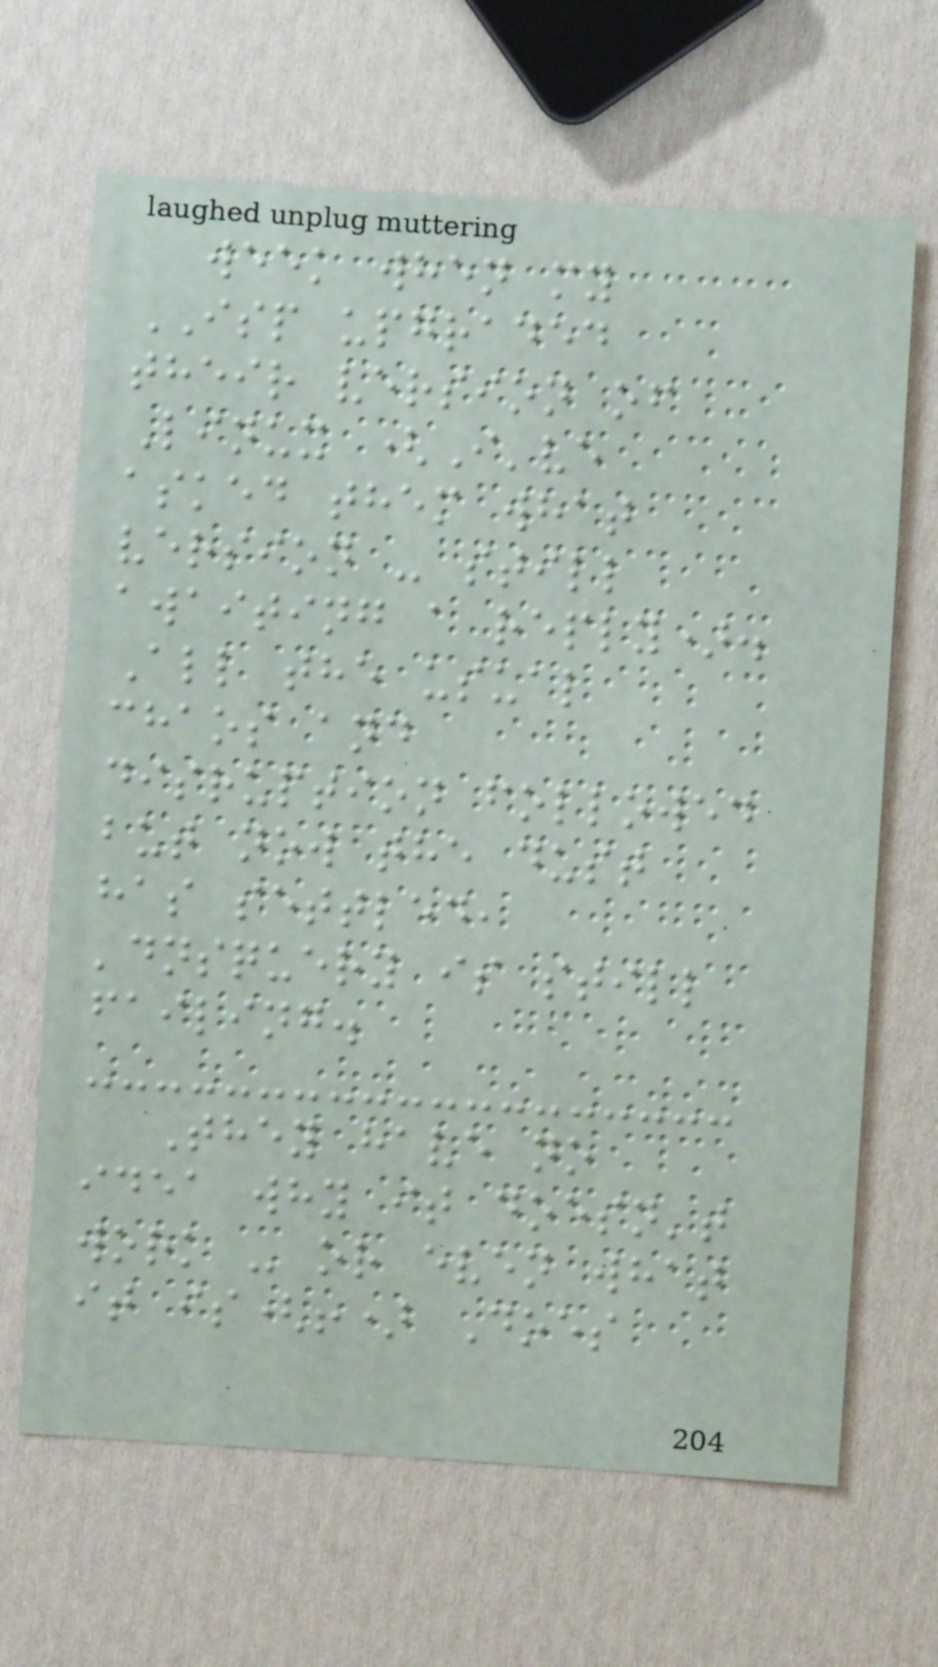week when my
ISP upgraded
their version of
Linux (I've
asked them what
version - still
awaiting a reply).
All the usual
chaos and
disruption followed
but now the dust
has settled,
'dnsquery is still
failing.
They have no
idea why it doesn't
work - or even what
it is(!) Does
